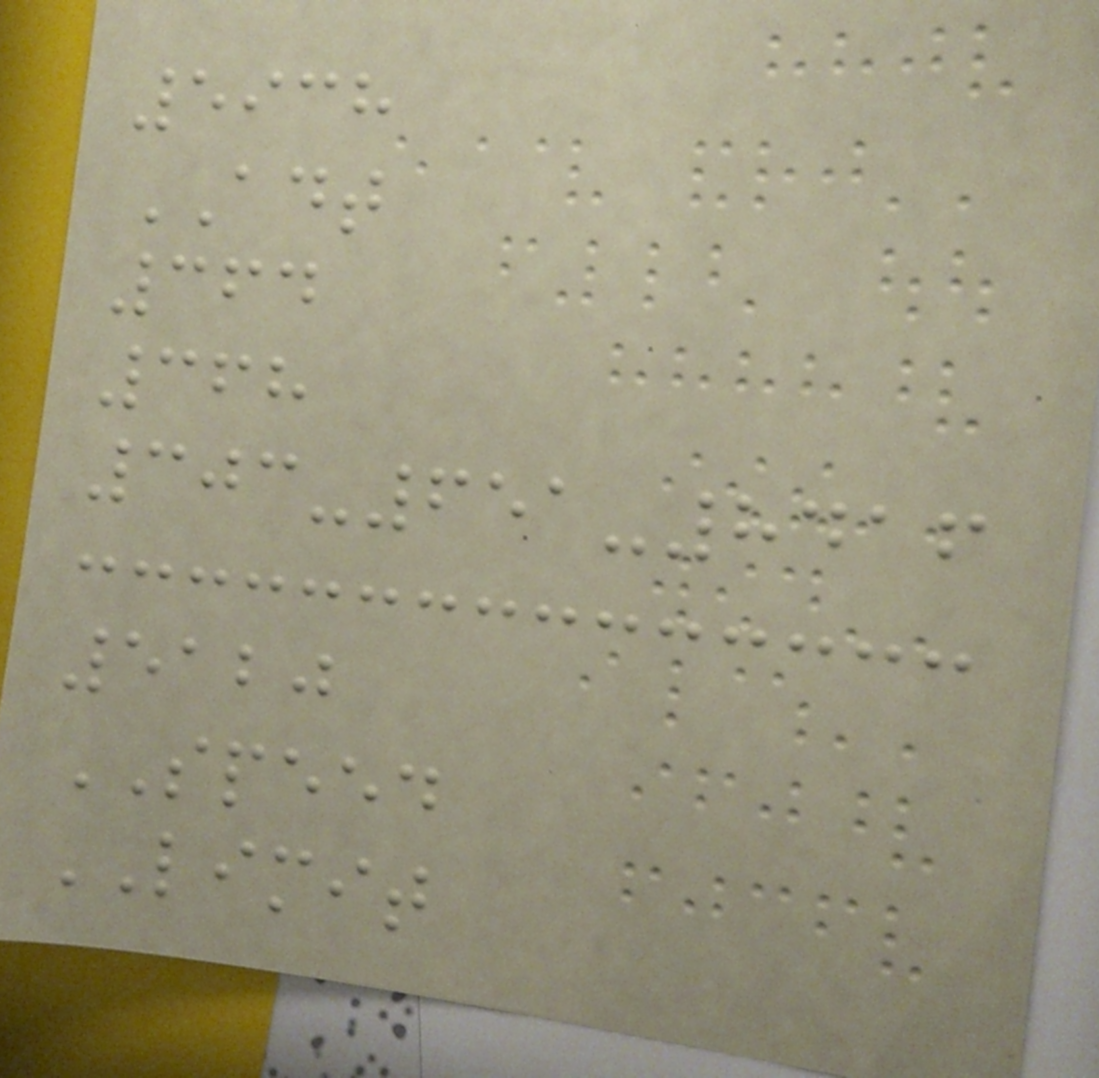5938
ADT
364
368
303-651-8416
5120
SPEED
LIMIT
